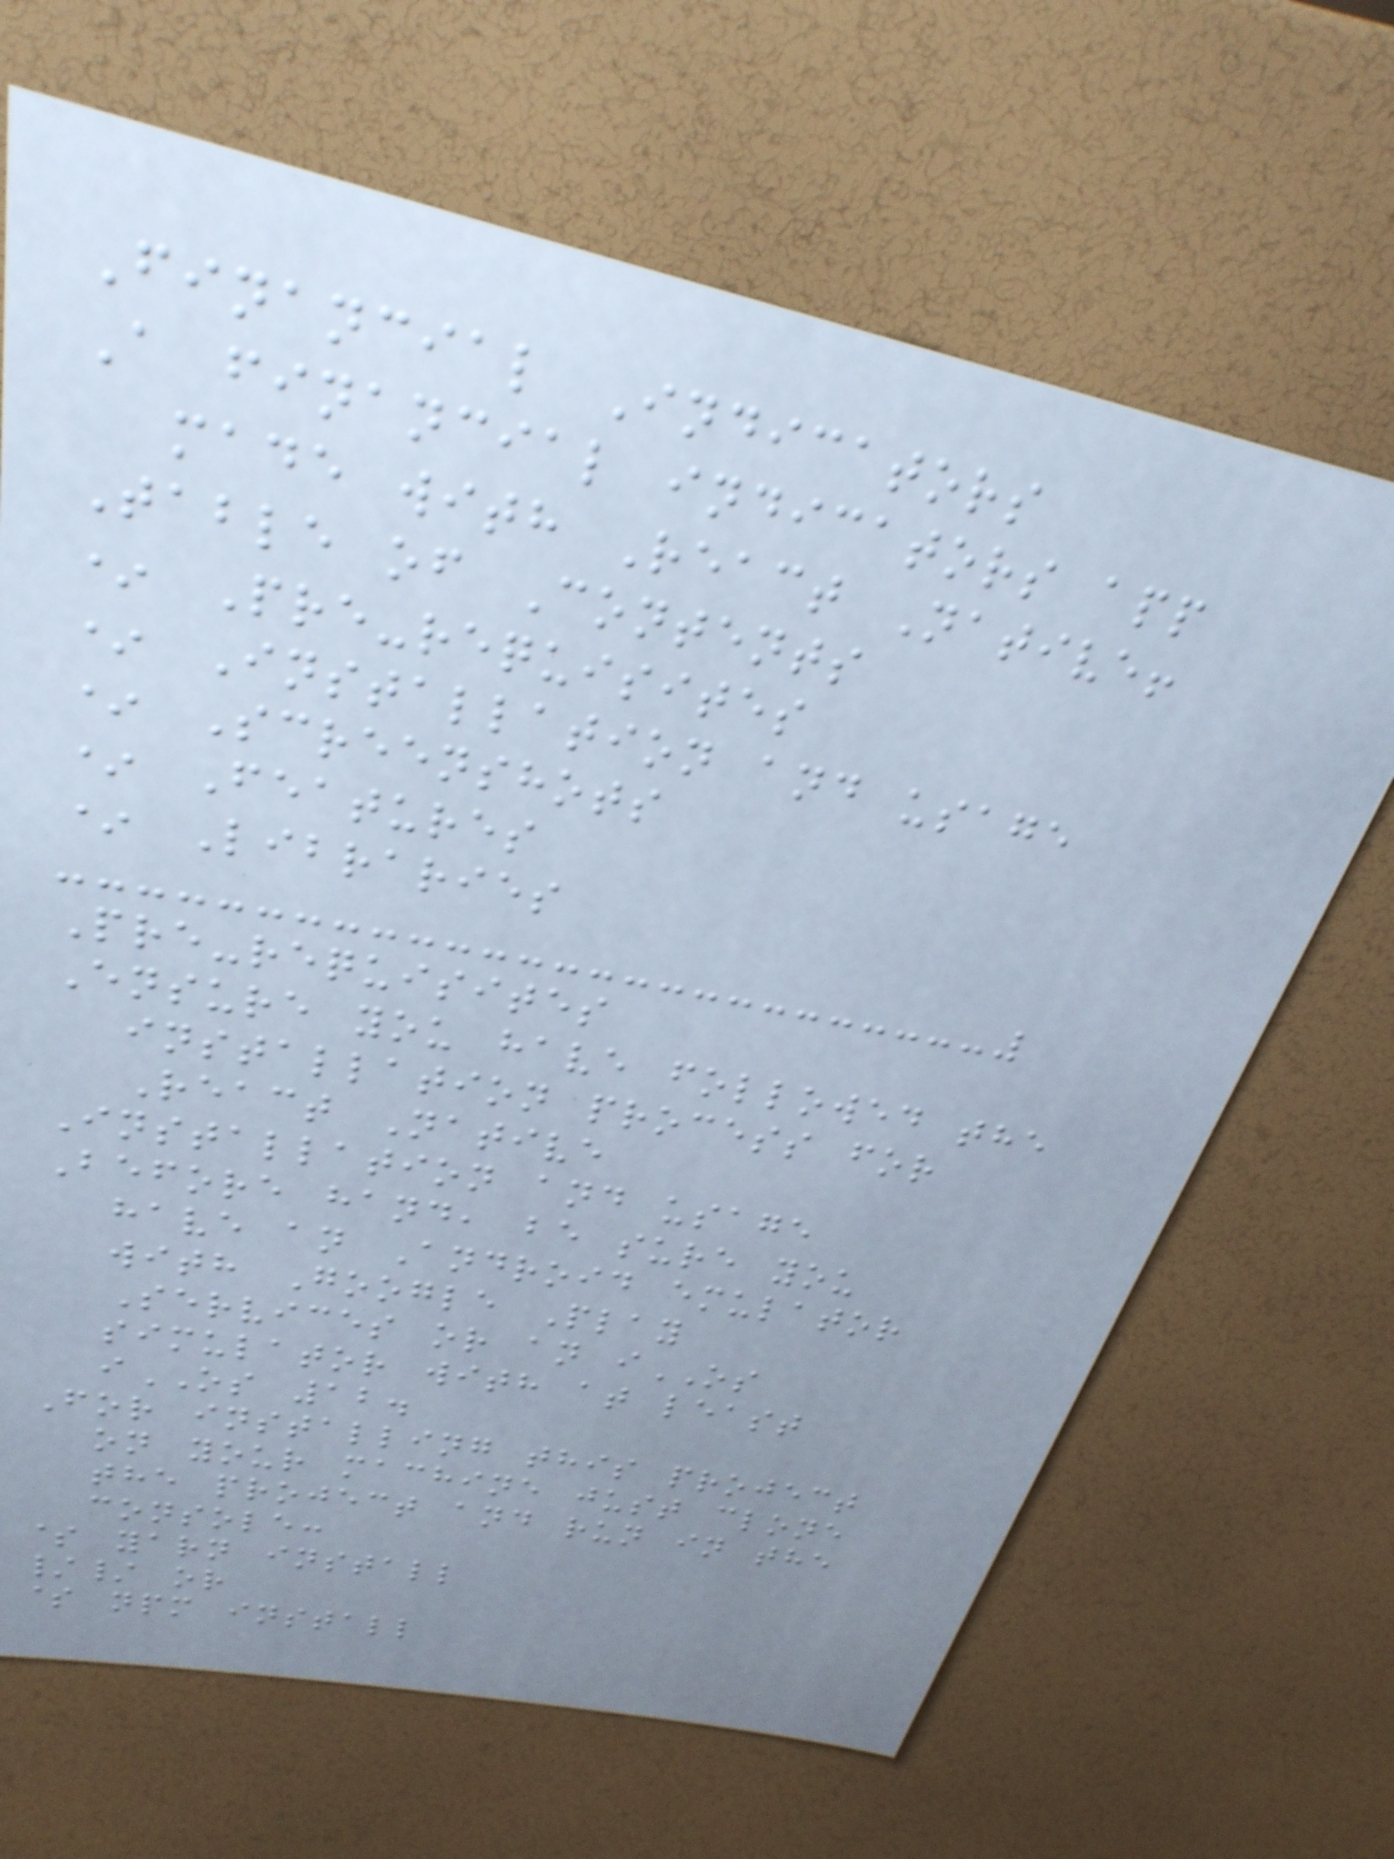Financial Indicators
A financial indicators app
made with React Native!
Table of Contents
* Pre-requisites
* Installation and usage
* Screenshots
* Features
* Libraries
Pre-requisites
Ensure you have followed the
installation process for
React Native
Installation and usage
Before hand, be sure you
have an Android emulator
with Google Play
Services or an iOS
simulator with at least
iOS 12.
For installing this project
on your machine just clone
the project and run in the
console:
$ yarn install
// or
$ npm install
